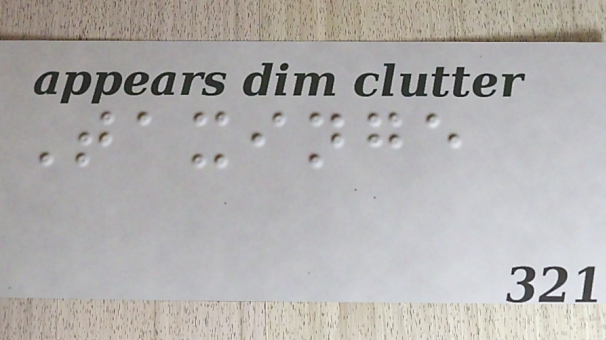Taxinge
